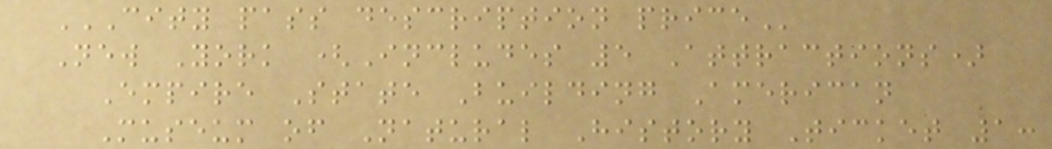CITY PASS DESCRIPTION PRICE
New York (Includes 5 Attractions)
Empire State Building American
Museum of Natural History Ticket 1:
